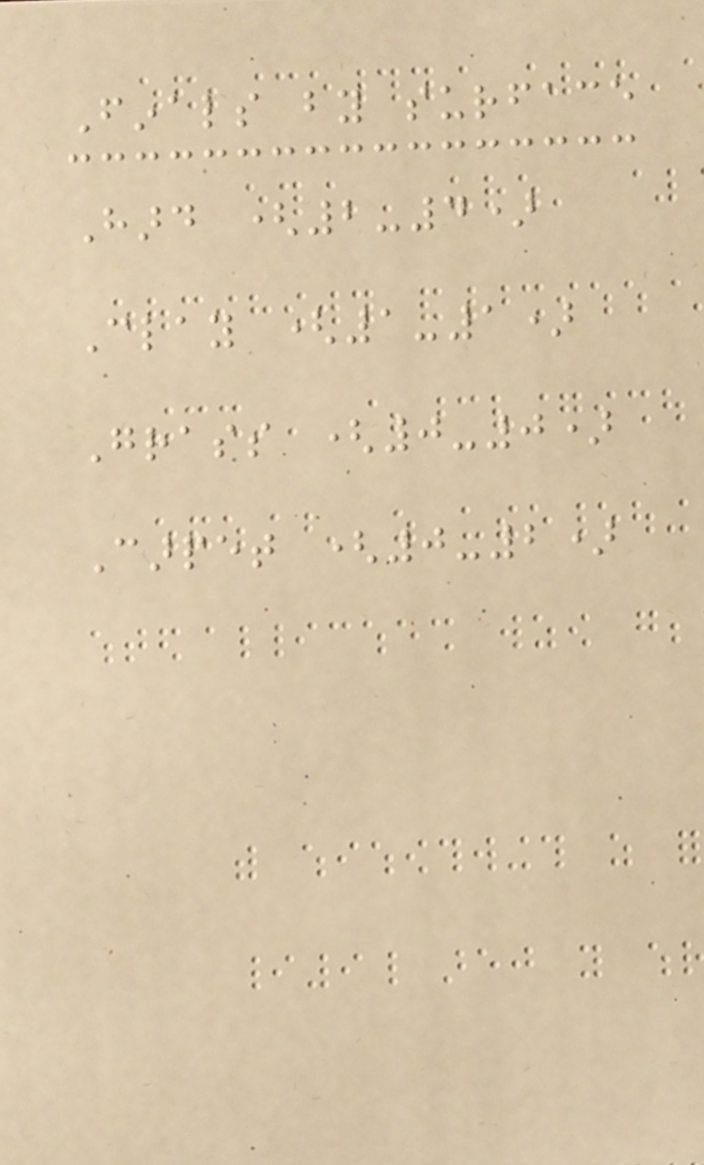Finals by surface
Hard (2-4)
Clay (1-1)
Grass (0-0)
Carpet (0-2)
